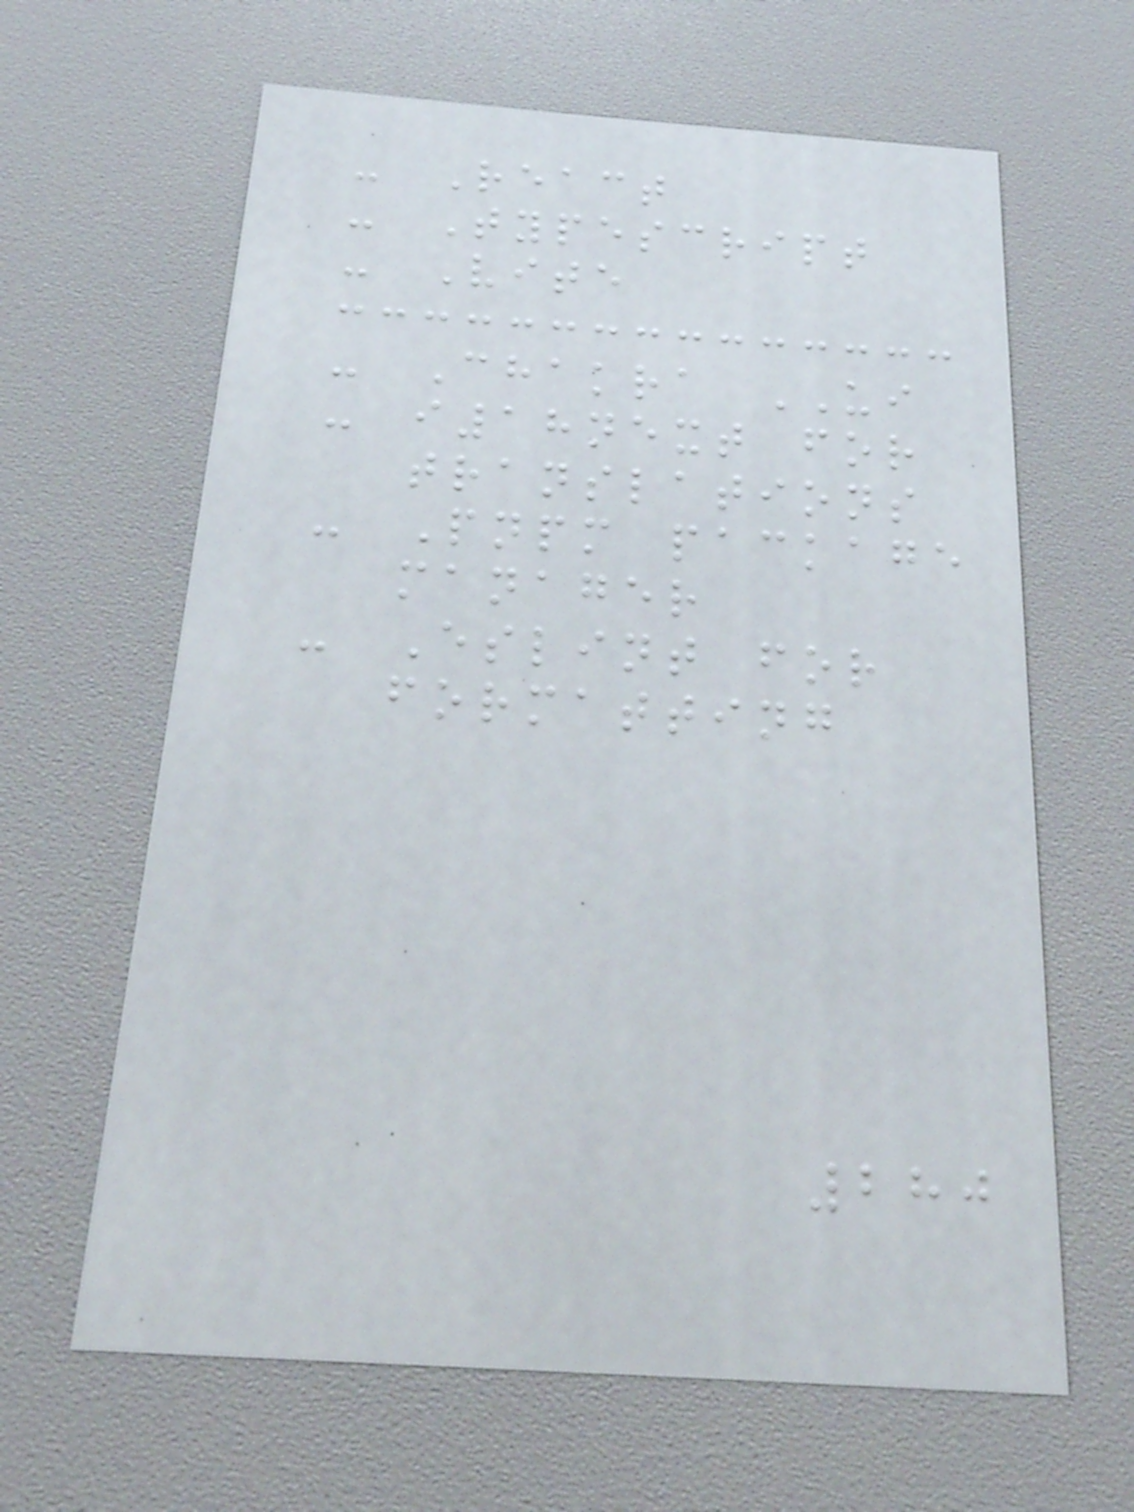- React
- Typescript
- Vite
- Chakra UI
- i18next for
translations
- Pnpm package
manager
- Eslint for
formatting
280
